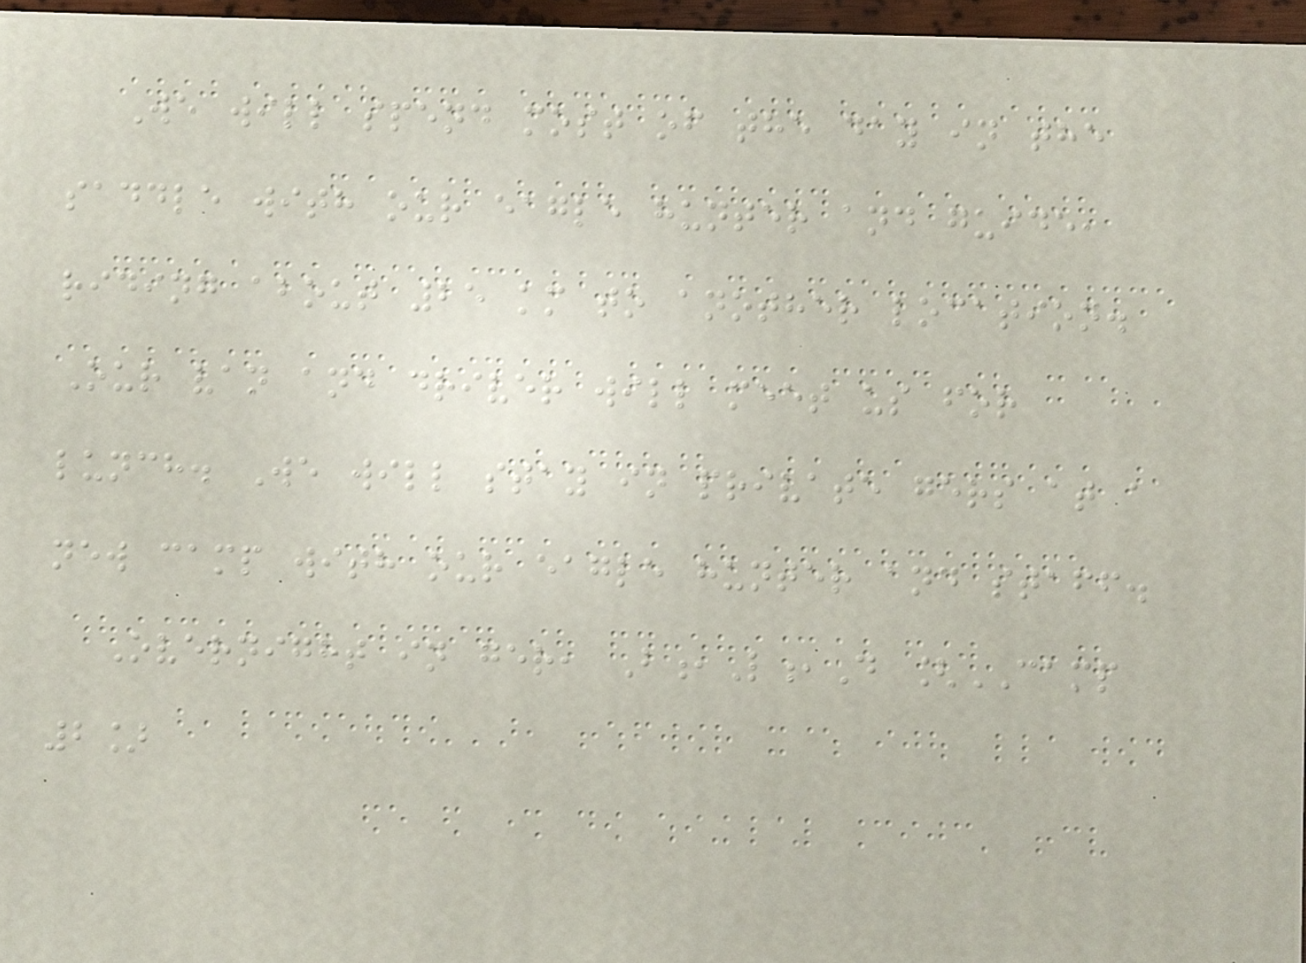We will spend most of the day in the
saddle with our eagle hunter and guide,
riding about 25 km to another location.
Our van and driver will meet us for
lunch. We will stay in private gers at a
new camp with our eagle hunter and staff.
Overnight in ger, B,L,D [CAMP
2]
